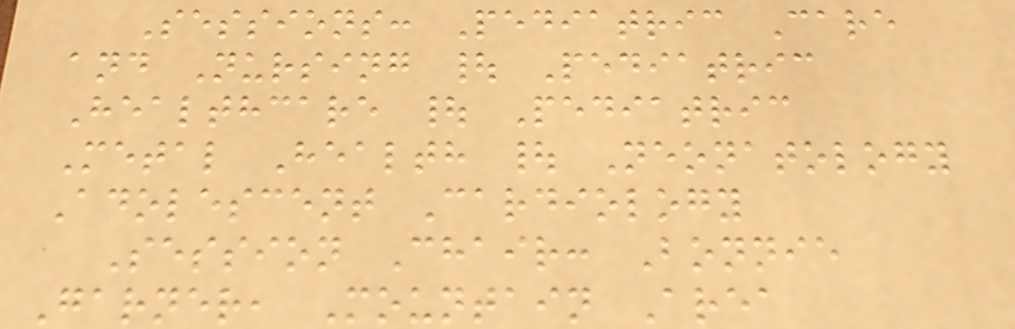Sessions: Pediatric Care
and Nursing | Pediatric
Healthcare | Pediatric
Metal Health | Neonatology
Adolescent Cardiology
Session Chair: Bonnie
Garner, Mountain Area
